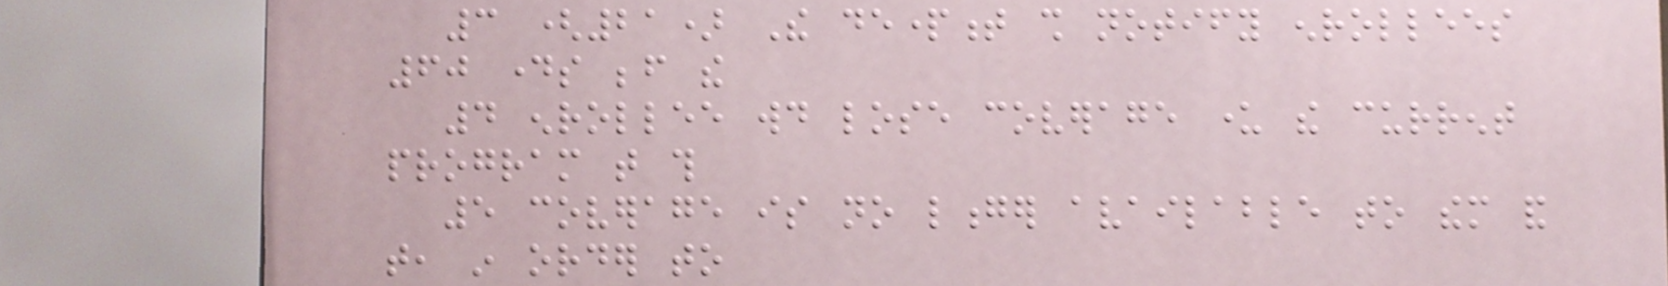3 (21) The department shall notify enrollees
60 days before the
4 enrollee would lose coverage under the current
program that this
5 coverage is no longer available to them and
that, in order to
